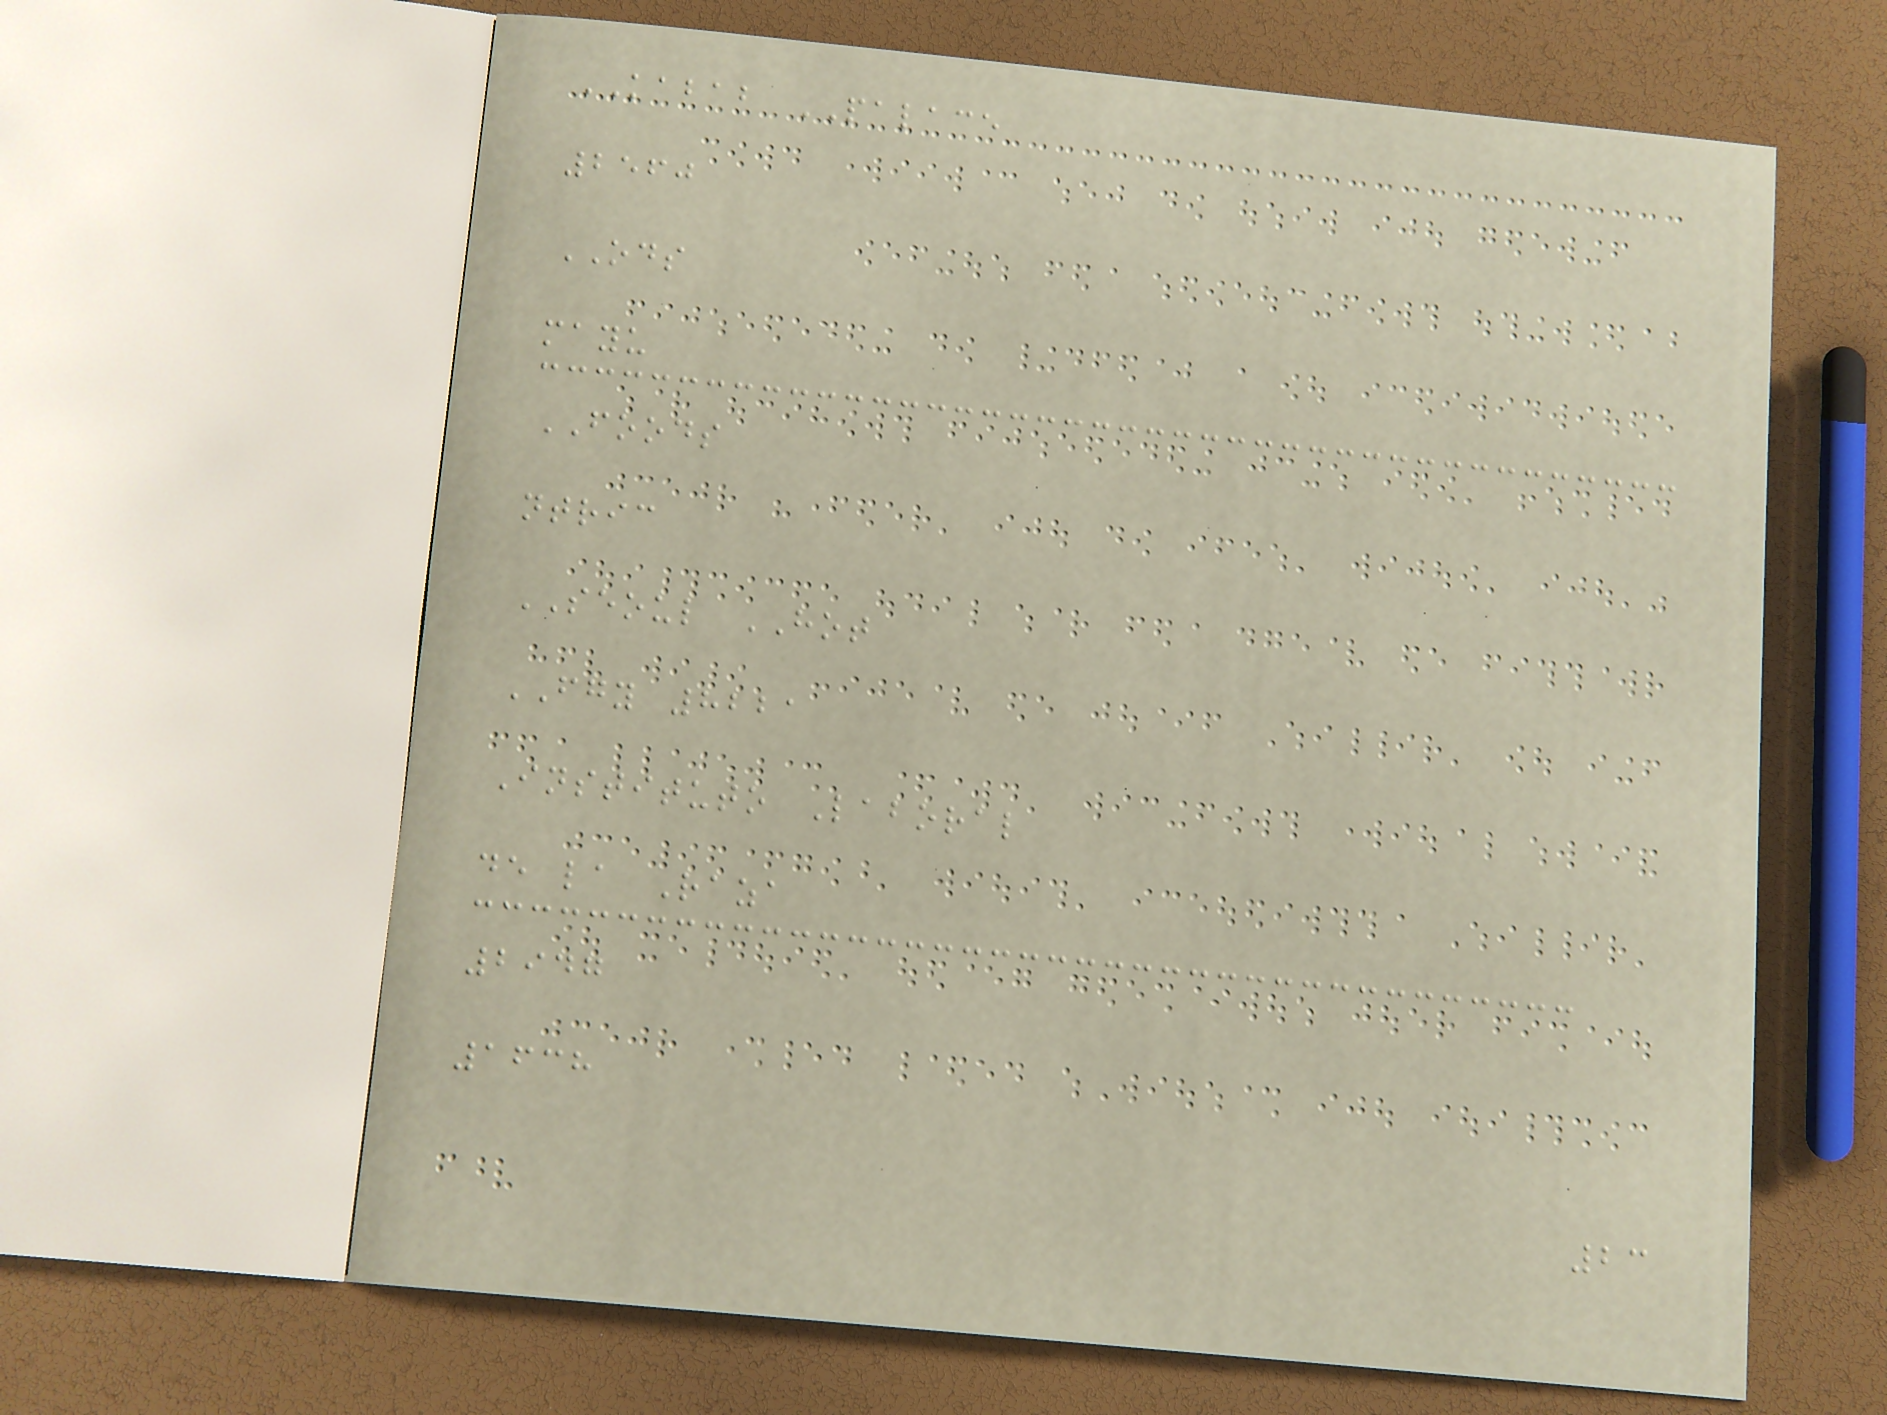KABAB PALACE
2560
ODS
mayu
FOODS
ntric
SEOUL HOT
FGY 8221
Instituto Laboral
de la Raza
2947
1638
23
